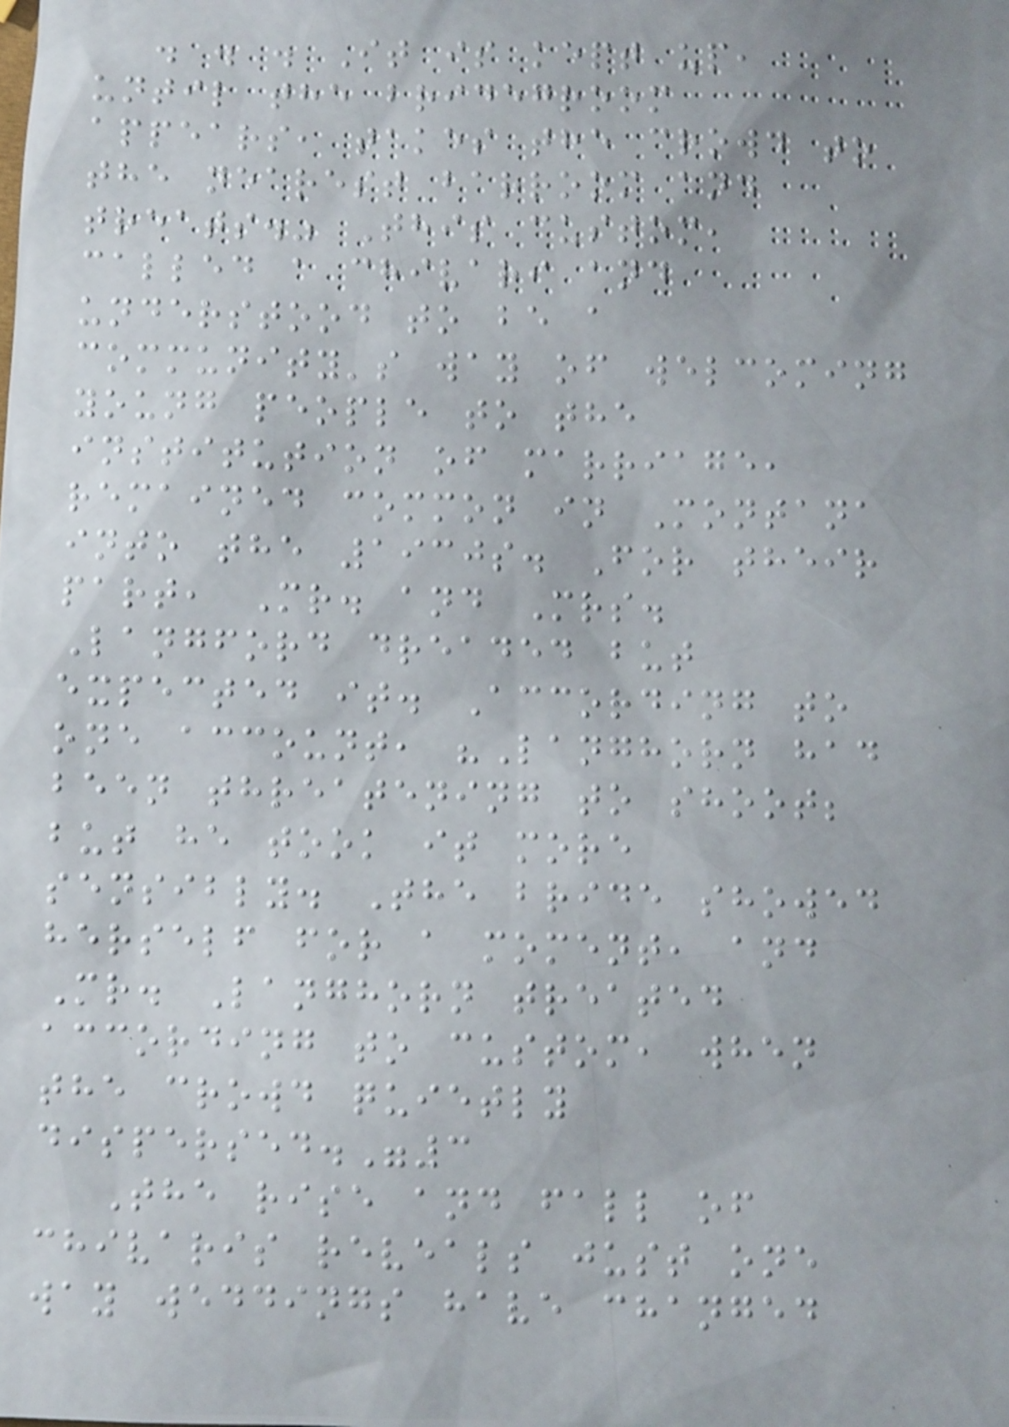. . . It is kept up,
until the bridegroom
appears, takes the crowd to
the nearest barroom and
treats." This custom,
called a chivari and
understood to be a
community's way of welcoming
young people to the
institution of marriage,
remained common in Montana
into the 1930s. For their
part, Mr. and Mrs.
Langford dreaded but
expected it. According to
one account, "Langhorn had
been threatening to shoot;
but he took it more
sensibly. The bride showed
herself for a moment, and
Mr. Langhorn treated
according to custom, when
the crowd quietly
dispersed."3
The rise and fall of
chivaris reveals just one
way weddings have changed
